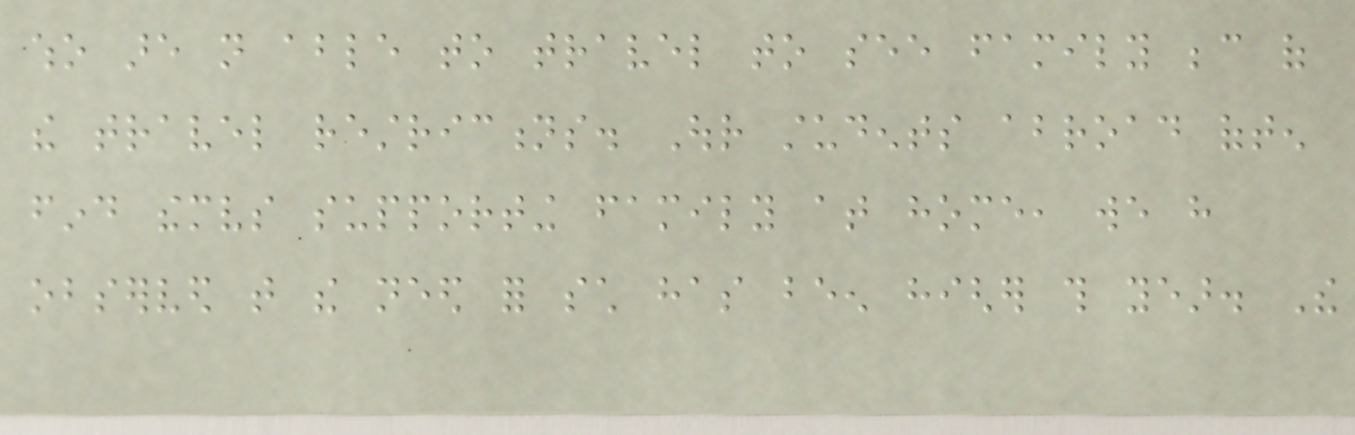who are not able to travel to see family because of
the travel restrictions. Our students abroad often
find themselves supporting family at home, we have
observed that the need for such has been higher this year. The
